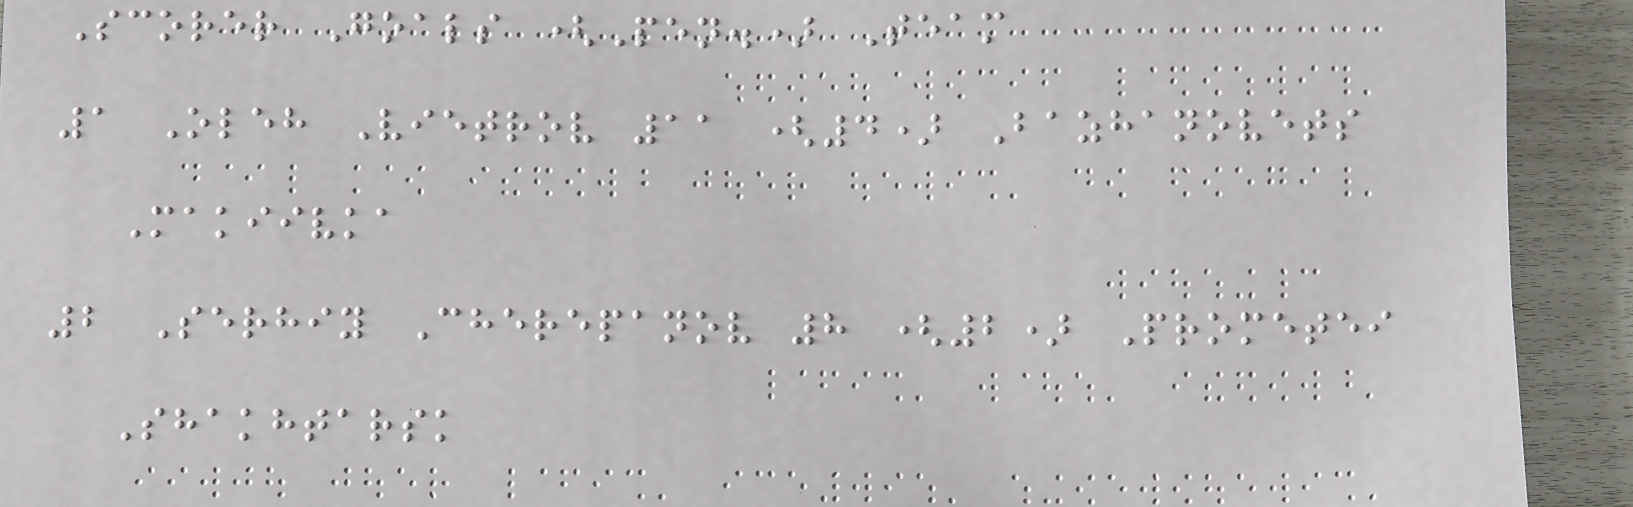Scorer Goals (Pen.) Team
1 Oleh Vietrov 11 (4) Bazhanovets
Makiivka
2 Serhiy Cherepanov 8 (2) Prometei
Shakhtarsk
